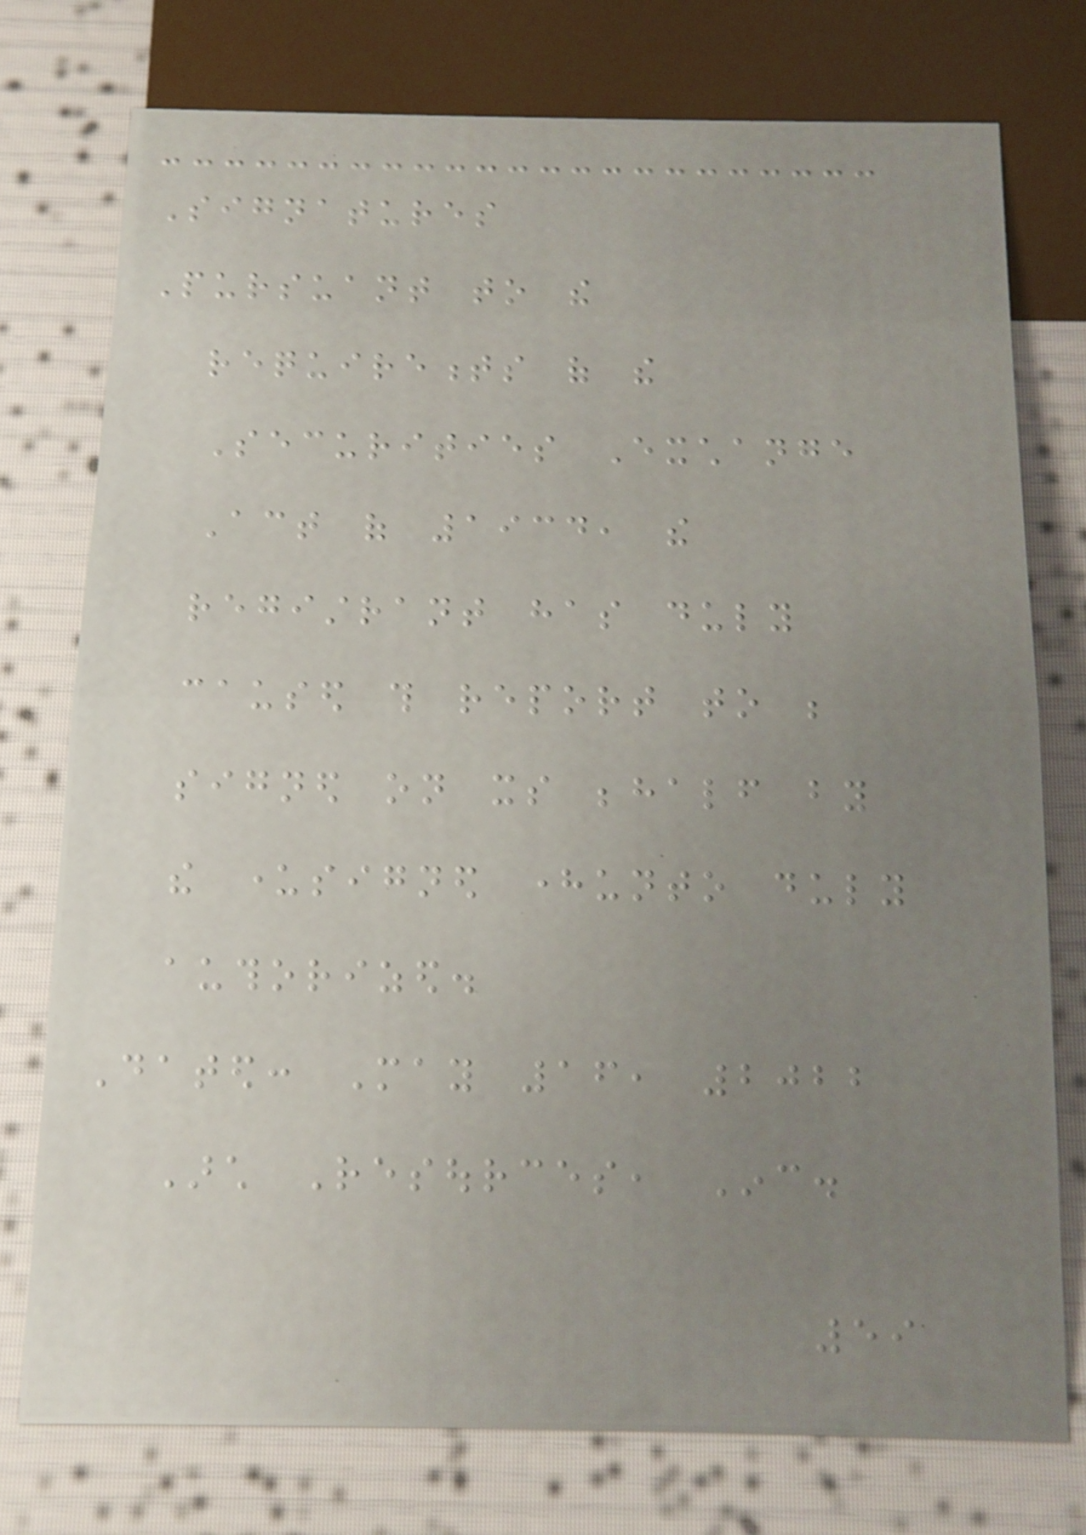Signatures
Pursuant to the
requirements of the
Securities Exchange
Act of 1934, the
registrant has duly
caused this report to be
signed on its behalf by
the undersigned hereunto duly
authorized.
Dated: May 16, 2022
Arch Resources, Inc.
59
